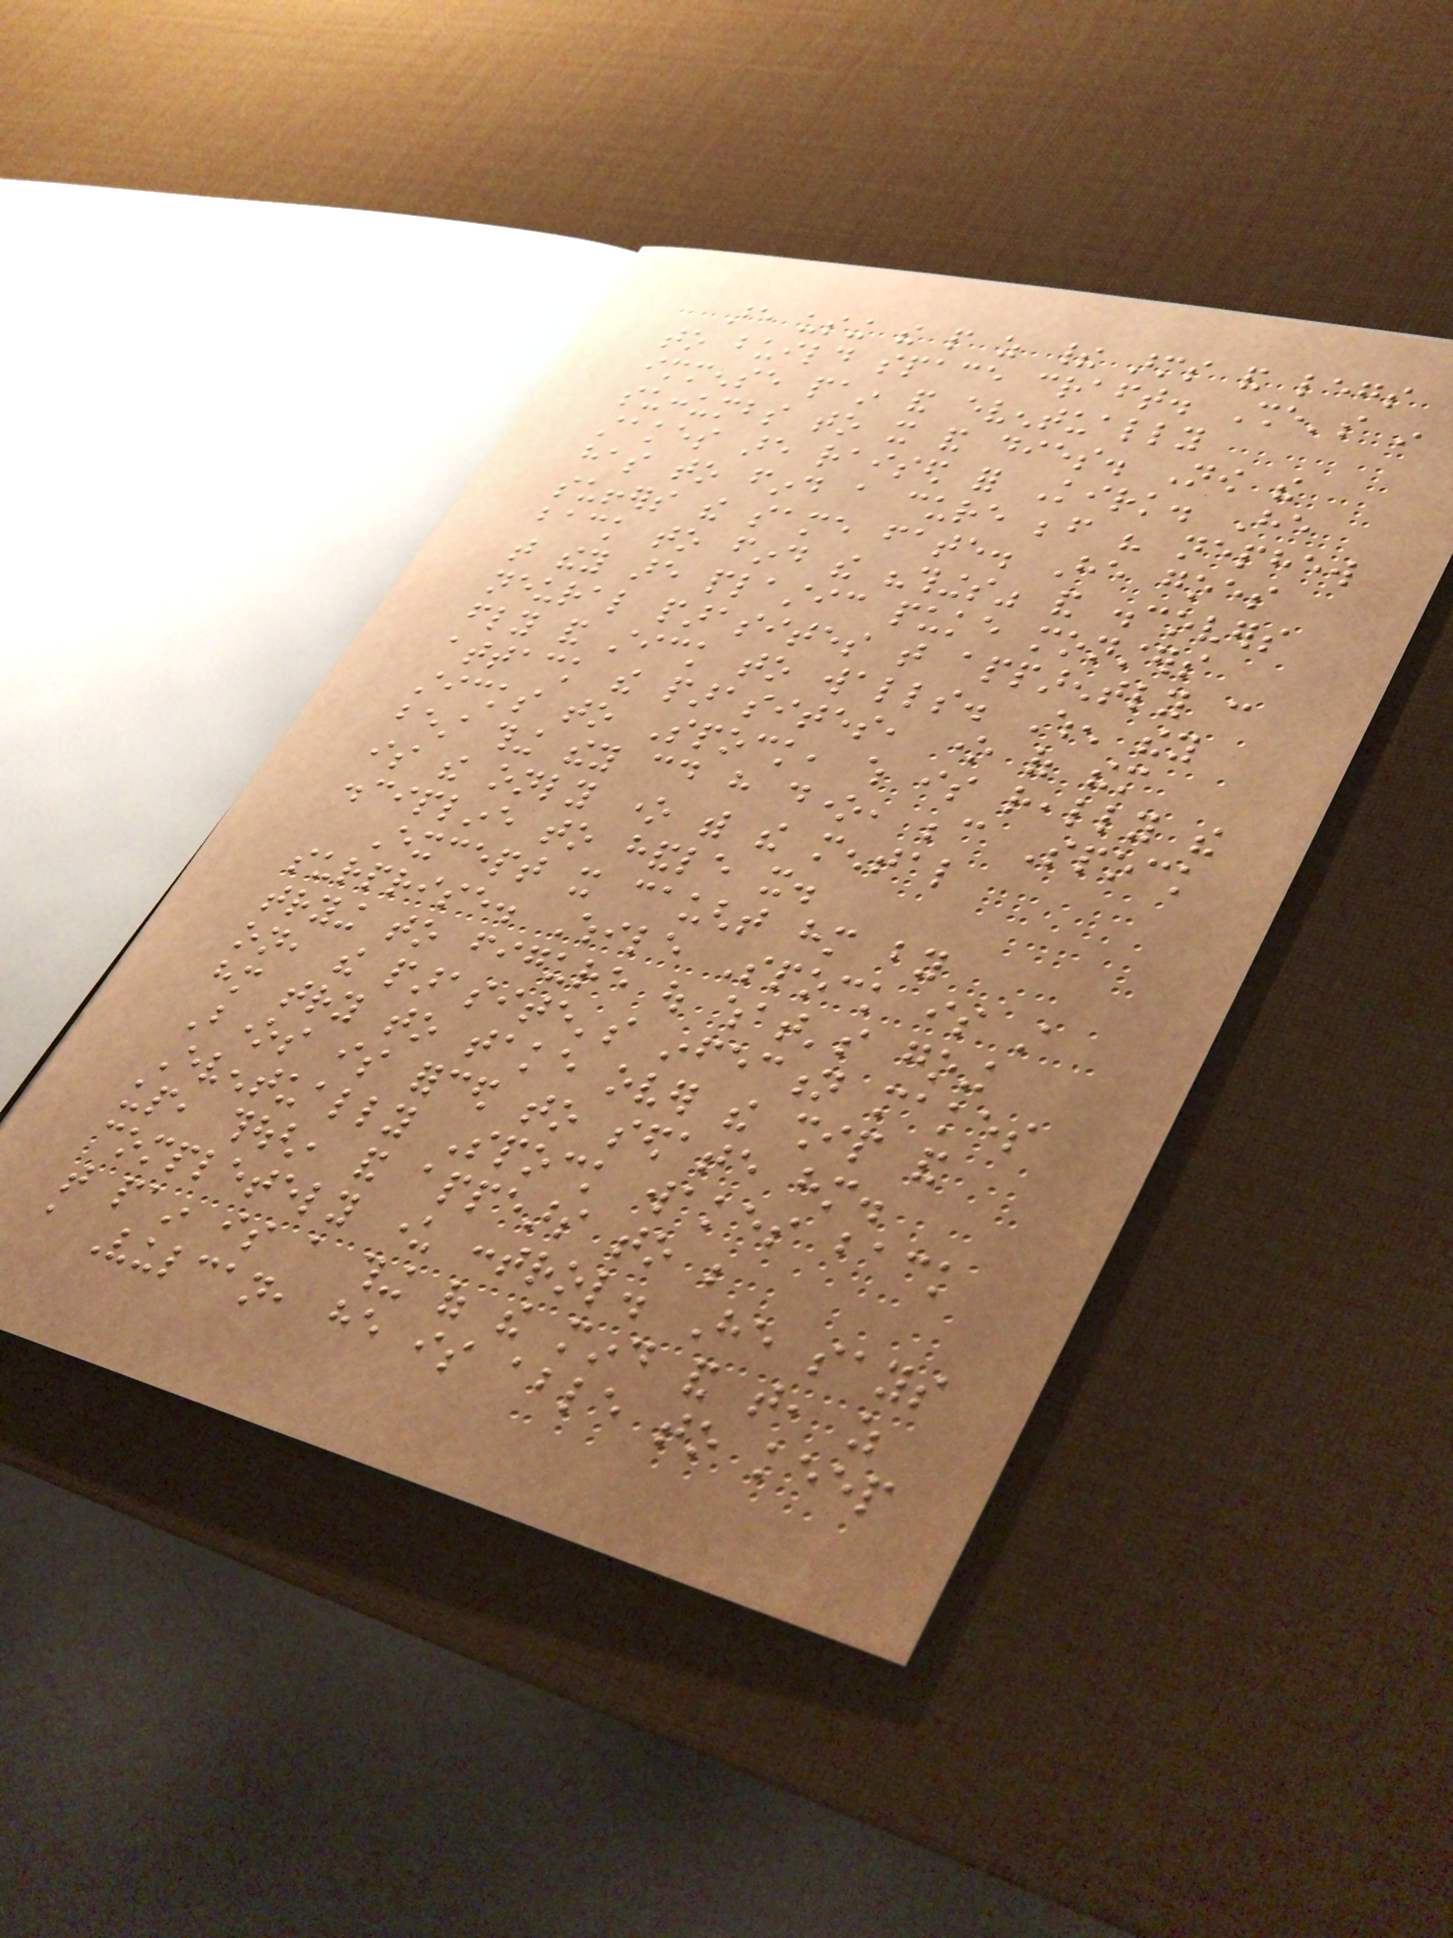are using the people as their arms and legs
to build space craft. She's in
immense pain and eventually
succumbs to it and dies. Now the
stakes are raised for Kirk. He
has to find a cure before his nephew
suffers the same fate. He goes
back to find the "things" and discovers
that they are plastic puke monsters
neural parasites that apparently can
fly and stick to walls. When they
attack the parasites, one of them
sticks to Spock, which is really the
best thing they could have done, because Spock
is the only one with the mental
discipline to handle it.
Except it caught him by
surprise. While Spock is still
trying to figure out what's going
on, the parasite's infection makes
him try to take over the ship and
Bones is forced to sedate him.
Eventually Spock wakes back
up, though, and appears to be
completely under control. He says
that pain is a thing of the mind and that, as
a Vulcan, he is able to keep
